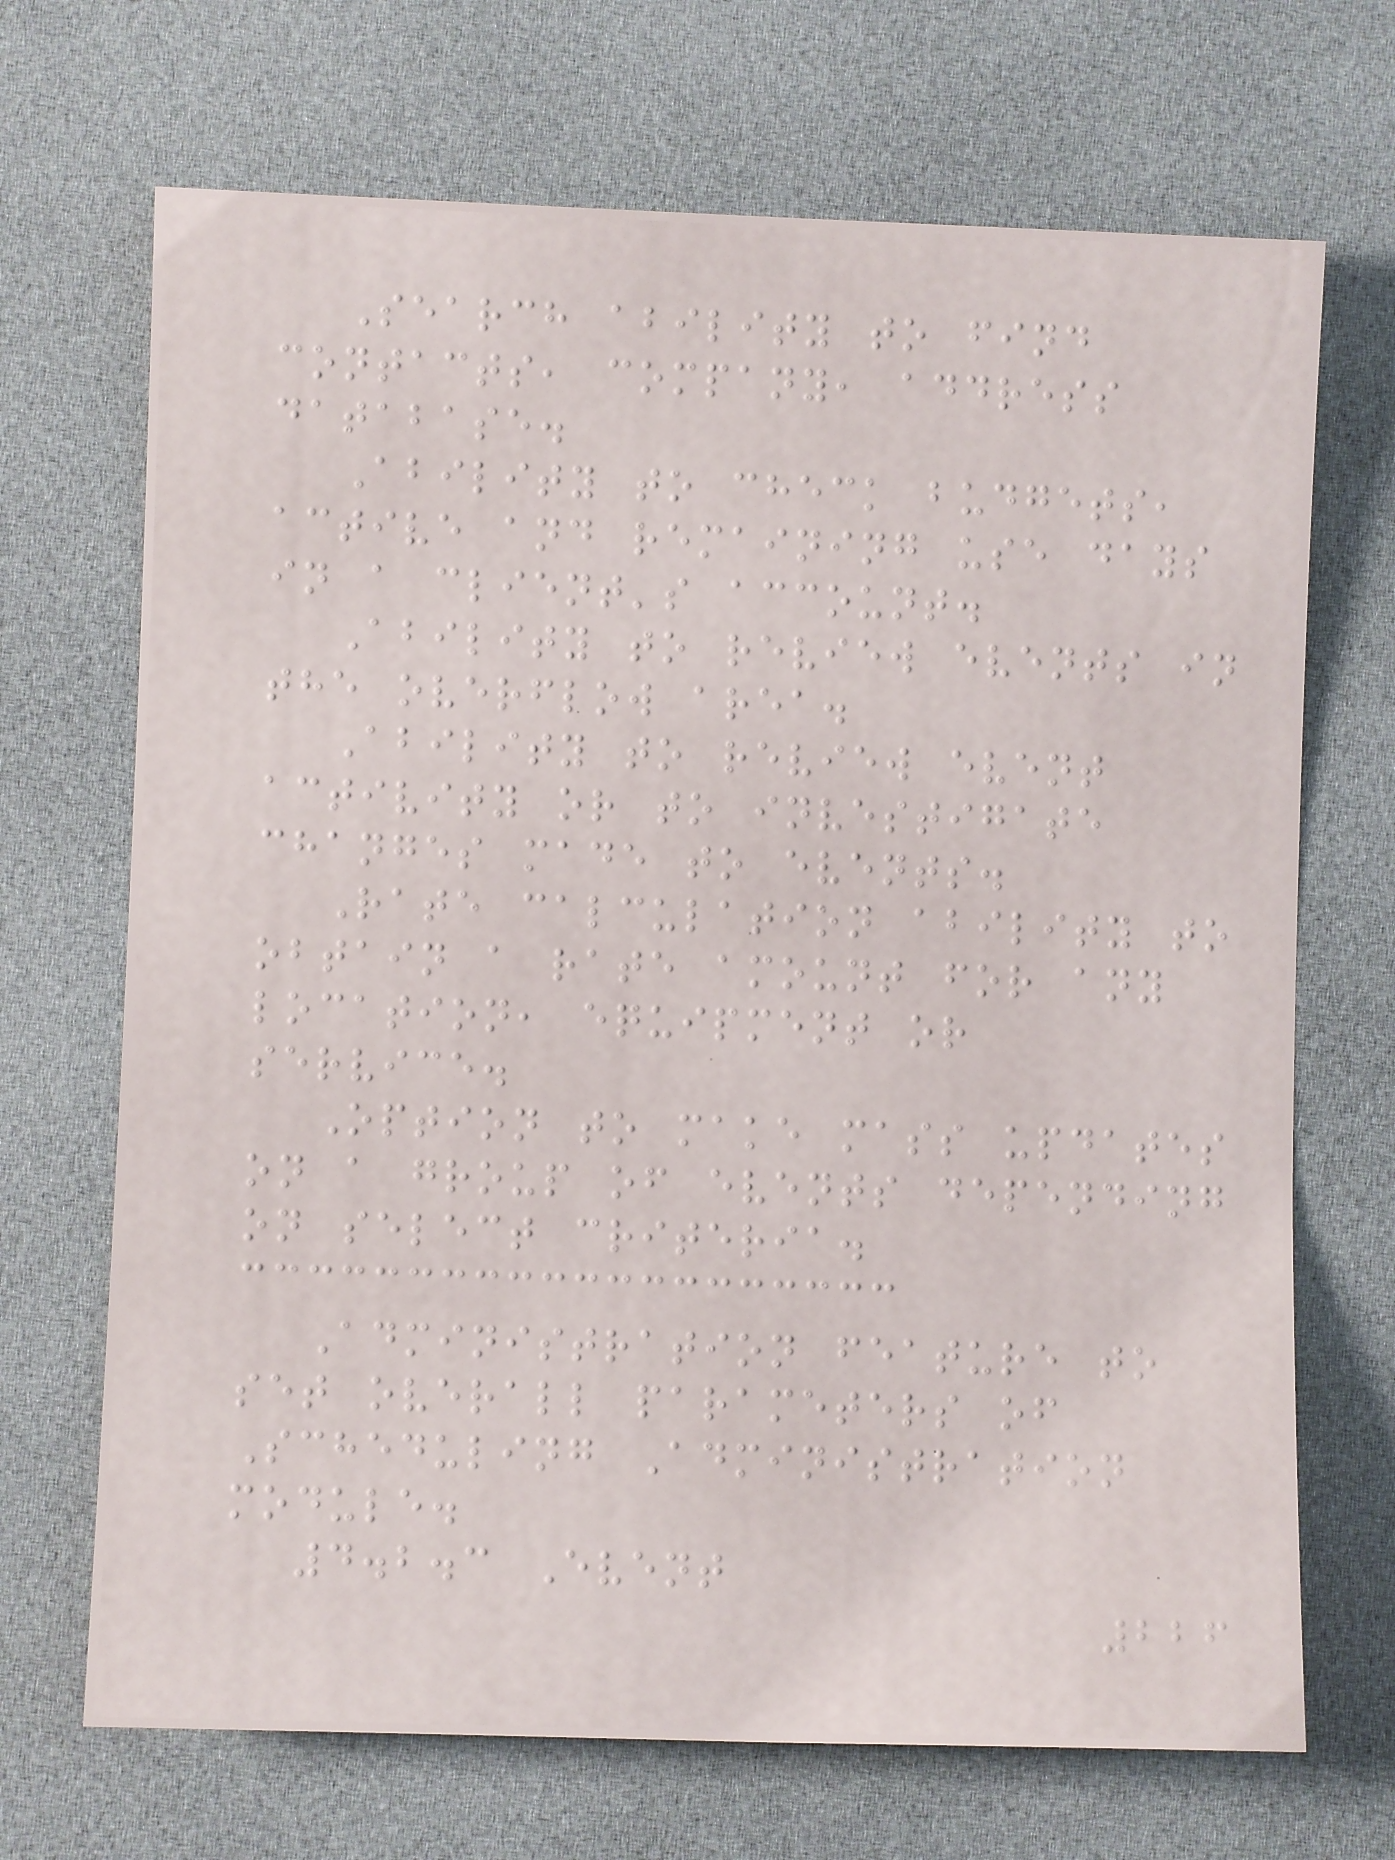Search ability to find
contacts, company, address
database.
Ability to check budgets,
active and remaining use days
in a client's account.
Ability to review events in
the overflow area.
Ability to review event
activity or to investigate
changes made to events.
Rate calculation ability to
obtain a rate amount for any
location, equipment or
service.
Option to make mass updates
on a group of events depending
on select criteria.
Administration feature to
set overall parameters of
Scheduling Administration
module.
4.2.3 Event
226
